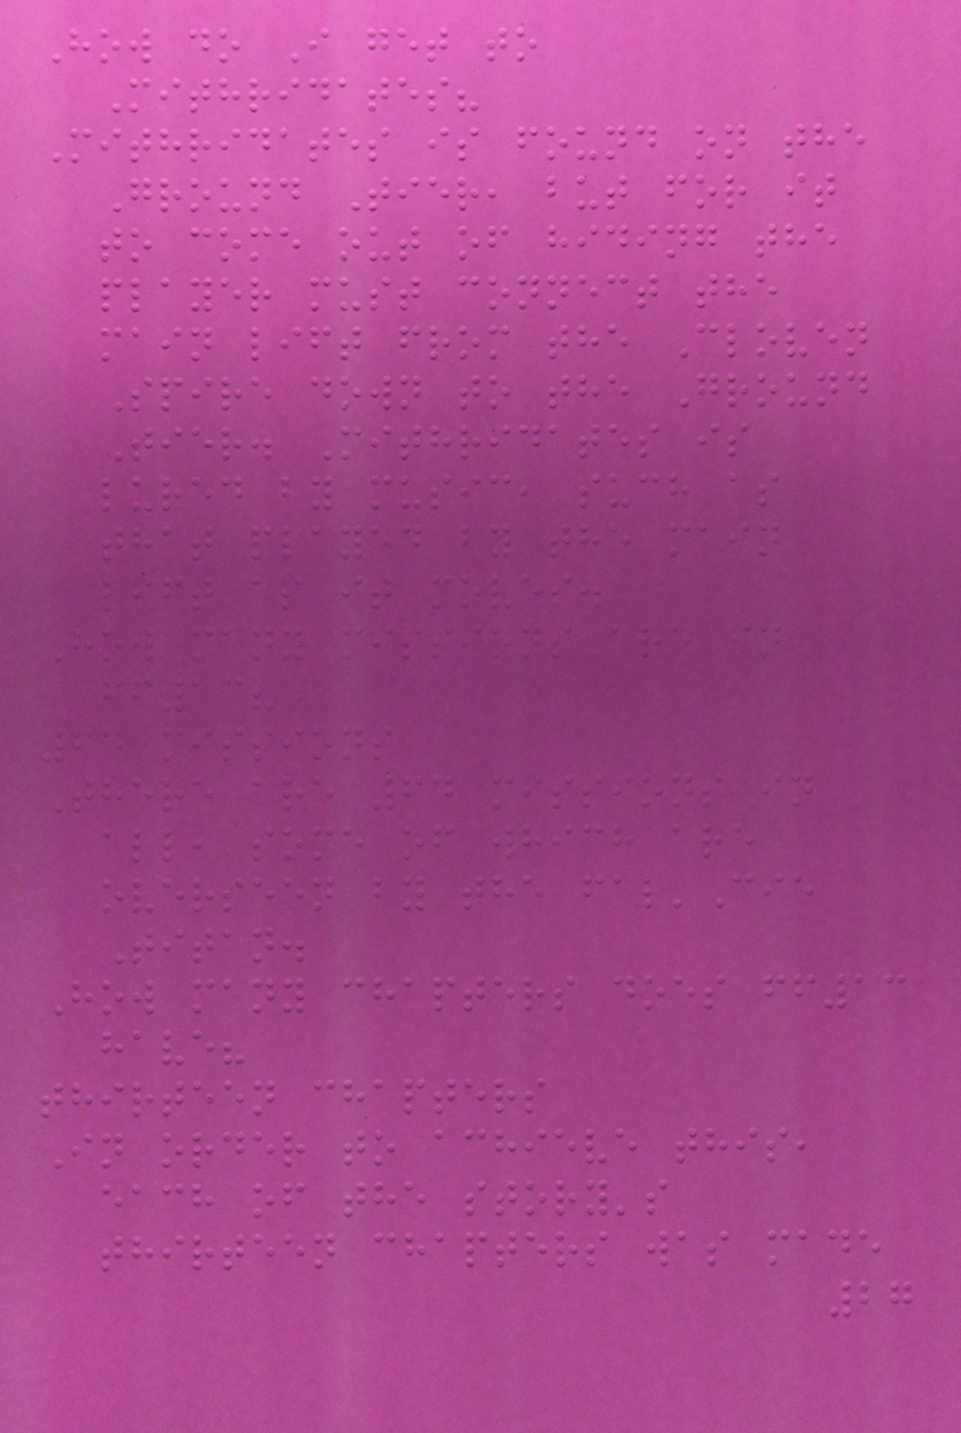How do I get to
Mithridates?
Mithridates is found on the
Ground Tier, but for it
to come out of hiding the
player must connect the
main lift from the Cloven
Spire down to the Ground
Tier. Mithridates is
lured by music, such as
that played by the main
lift as it moves.
How many missions are in
ff13?
64 missions
There are 64 missions in
all, some of which are
overseen by the fal'Cie
Titan.
How many chapters does ff13
have?
thirteen chapters
In order to achieve this,
each of the story's
thirteen chapters was made
27
